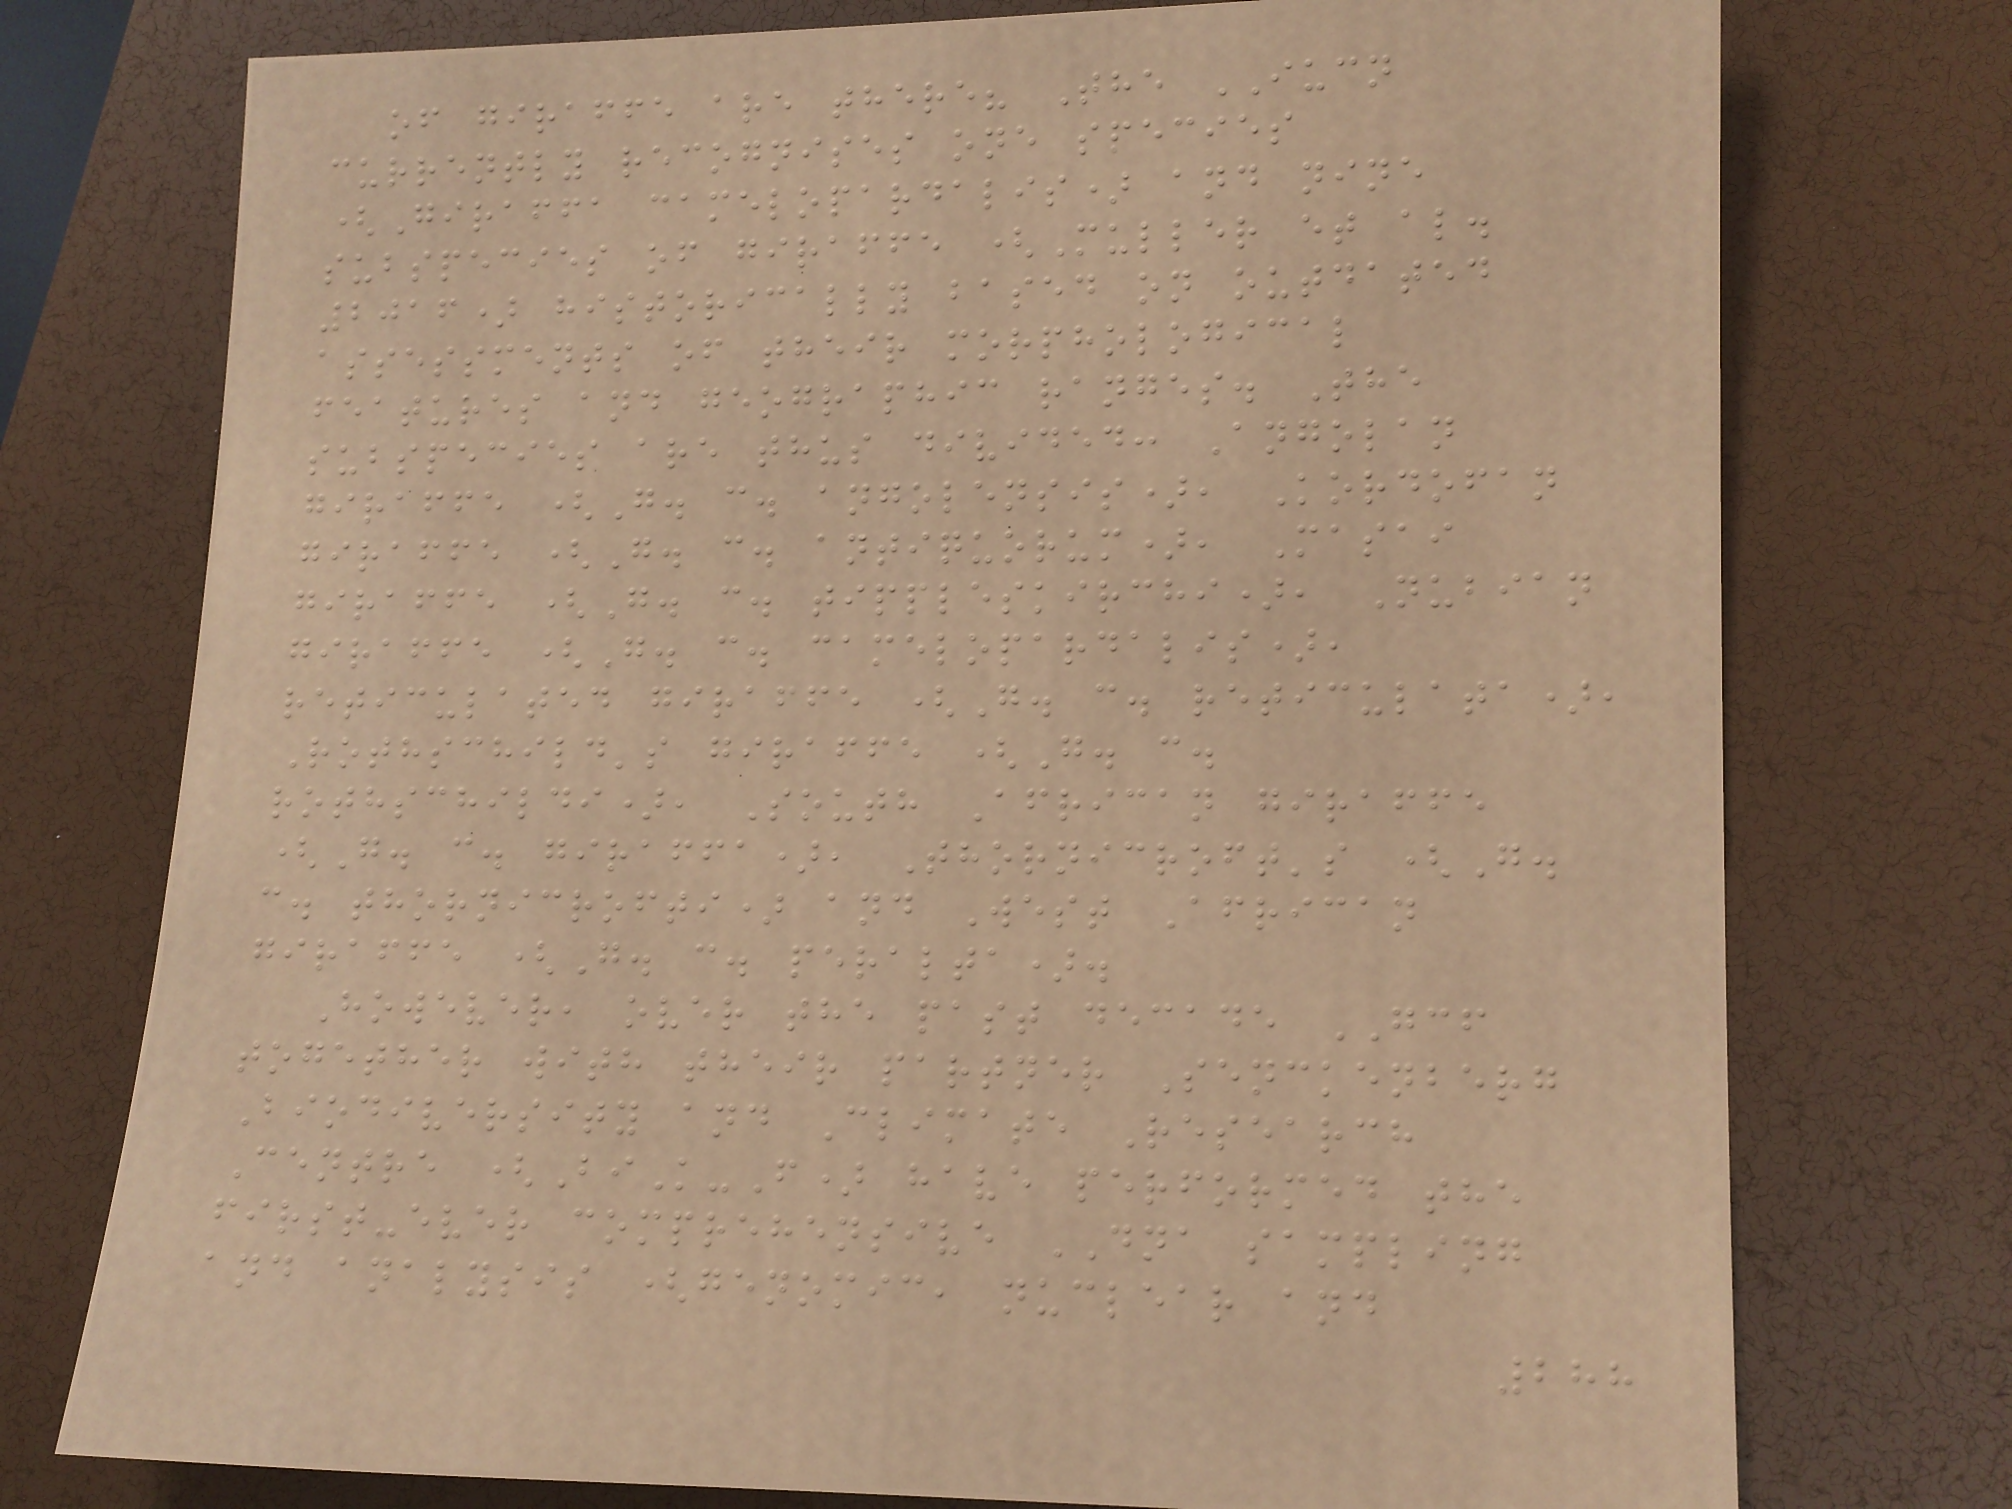of giraffe are there? The IUCN
currently recognises one species
(Giraffa camelopardalis) and nine
subspecies of giraffe (Muller et al.
2016) historically based on outdated
assessments of their morphological
features and geographic ranges. The
subspecies are thus divided: Angolan
giraffe (G. c. angolensis), Kordofan
giraffe (G. c. antiquorum), Masai
giraffe (G. c. tippleskirchi), Nubian
giraffe (G. c. camelopardalis),
reticulated giraffe (G. c. reticulata),
Rothschild's giraffe (G. c.
rothschildi), South African giraffe
(G. c. giraffa), Thornicroft's (G.
c. thornicrofti) and West African
giraffe (G. c. peralta).
However, over the past decade GCF
together with their partner Senckenberg
Biodiversity and Climate Research
Centre (BiK-F) have performed the
first-ever comprehensive DNA sampling
and analysis (genomic, nuclear and
288
